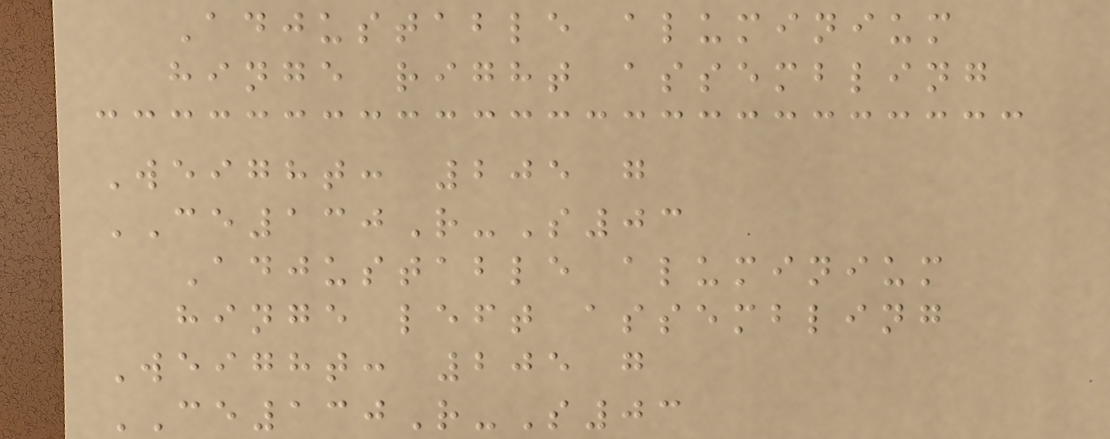Adjustable aluminium
hinge right assembling
Weight: 205 g
CE130R-S03
Adjustable aluminium
hinge left assembling
Weight: 205 g
CE130R-S03
